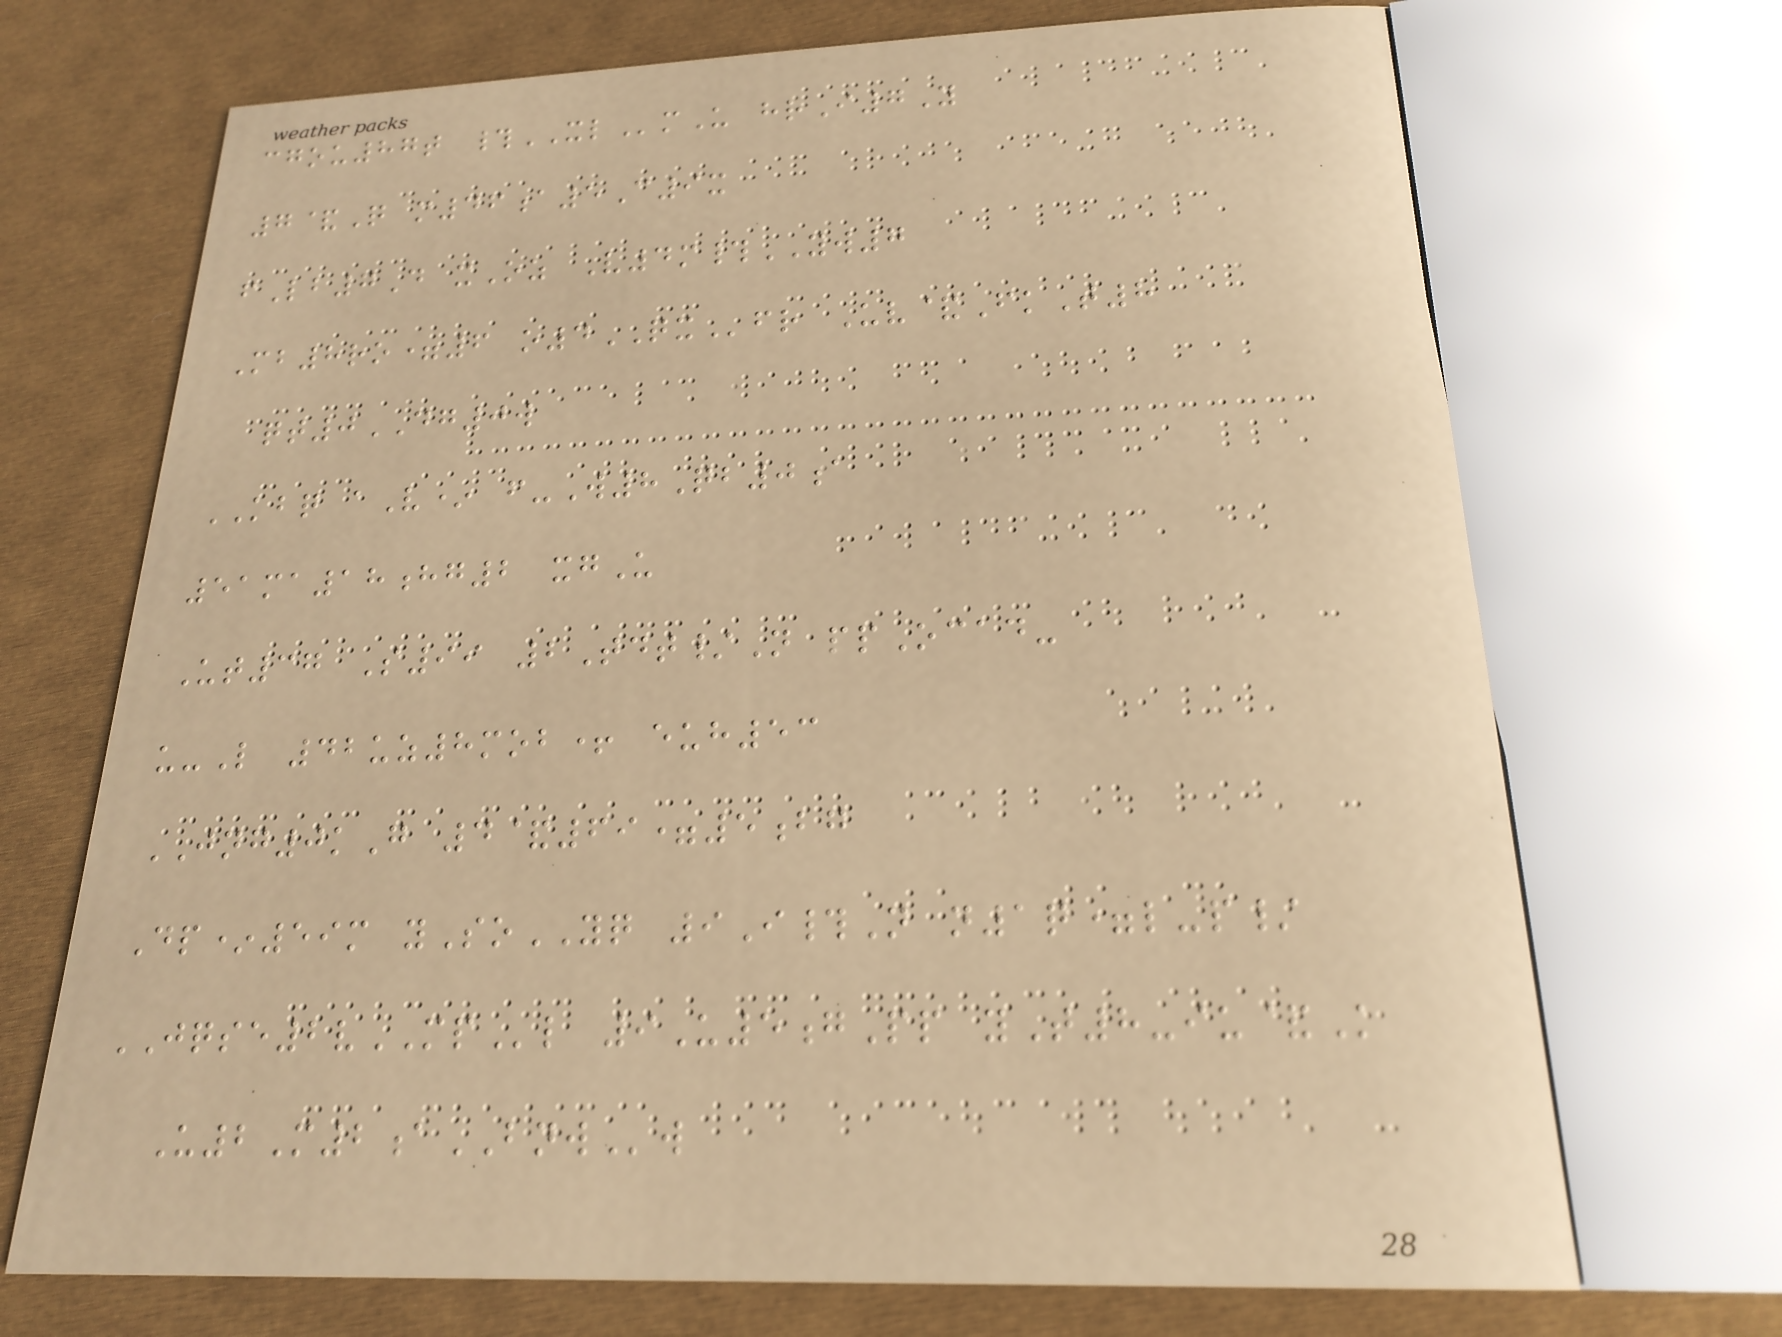cgou87t #XLmU hrI7Y
7&Q m46a5C9x
fLb7D xOz V4m#YW7
Mb8ro=6 o4QXfr Uv&FkT8
qt0DG0w
KBQ aV* f-W8Qb0a
51ma18hg2 xgU
Ut37 S99 2Tdt/N ppOcad-
u-L 42uz8mob+ euh53
JNG0kG 4&69=5bg
Dp*59m ySoYQ 9I#N n1q=l-p/
JQSE2vMPl 9U5gPp yT8-iu&K
U2M2aBNWw
